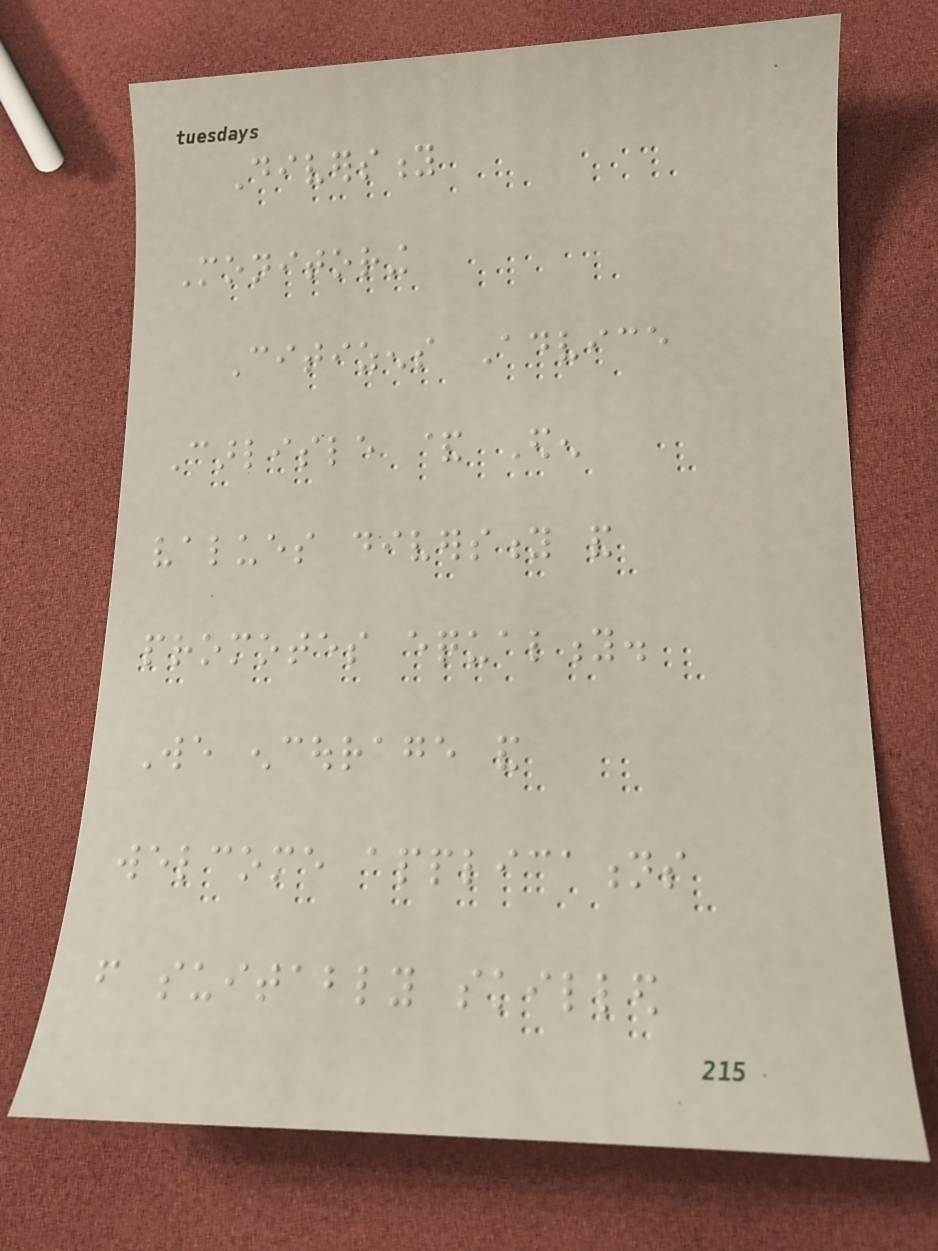Diversity
Monitoring
Citizens Advice
Carlisle & Eden
values diversity and
promotes equality.
We encourage and
welcome applications
from suitably skilled
